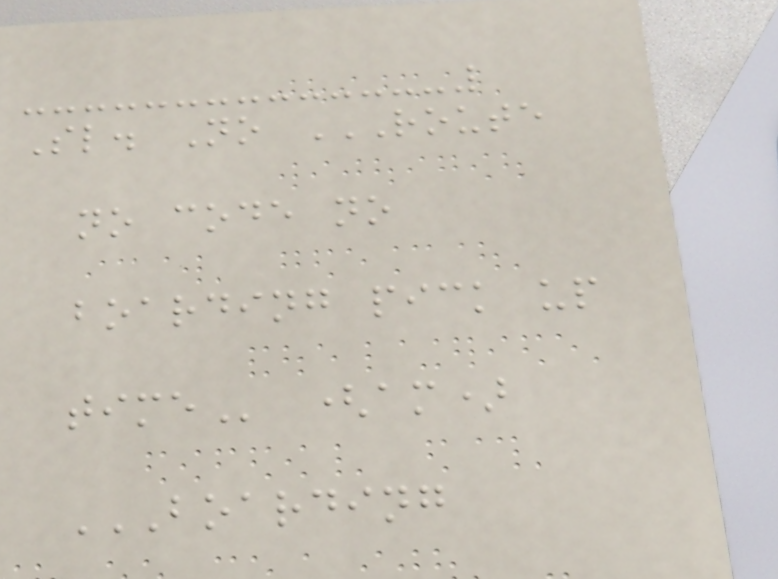Sl. No ROUTE
NO CODE NO
BOARDING PICK UP
TIME (am)
BOARDING
